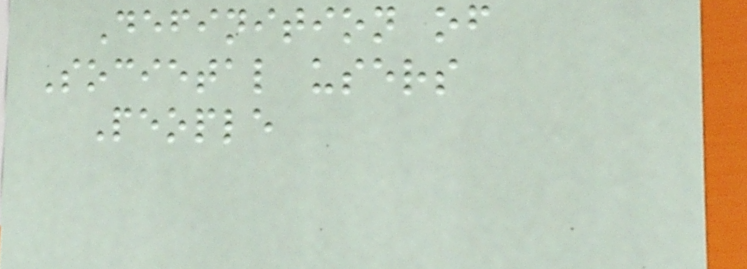Definition of
Societal users
People
